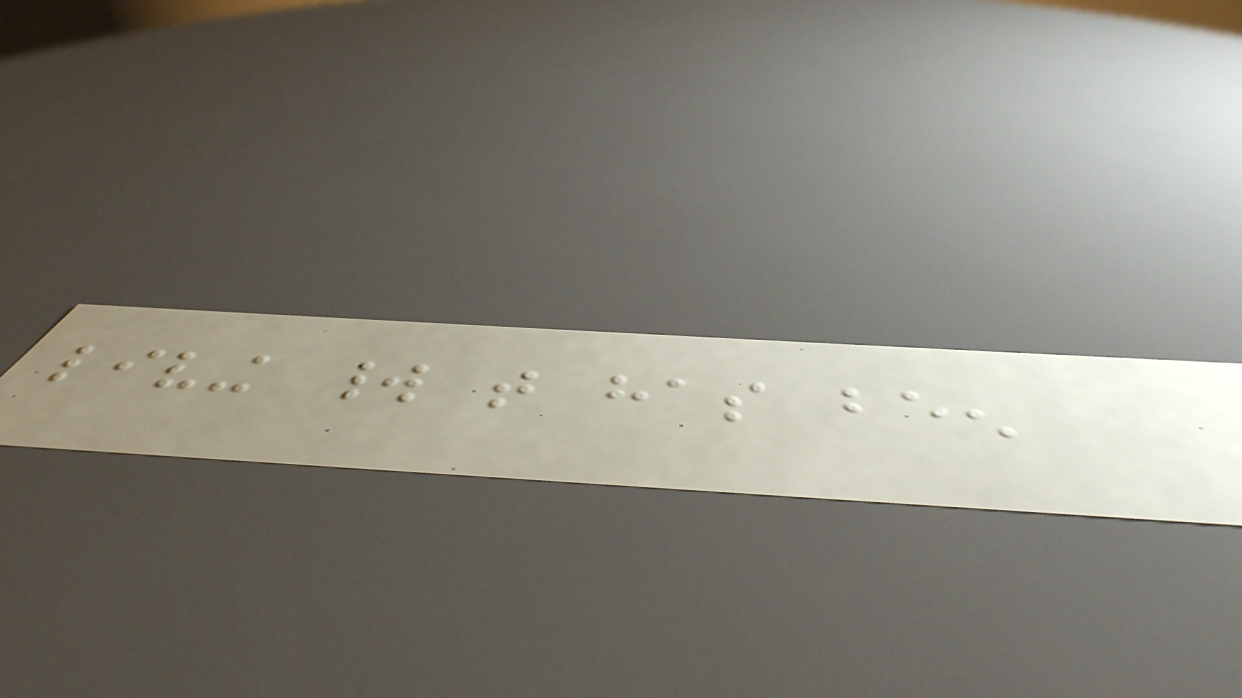living world that has been
